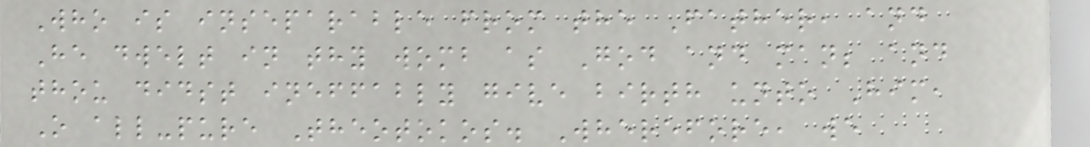Who is inseparable from the Father, and
He dwelt in thy womb as God and man; and
thou didst ineffably give birth unto Him,
O all-pure Theotokos. Wherefore, we
